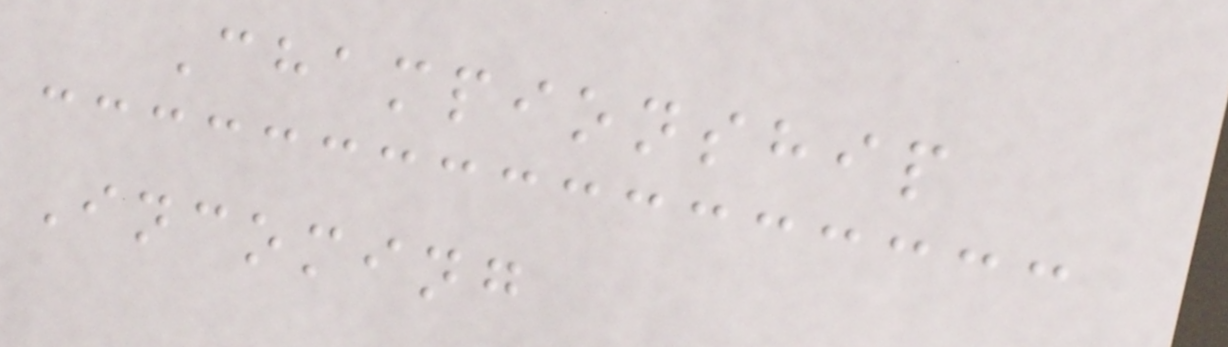Championship
Incoming
